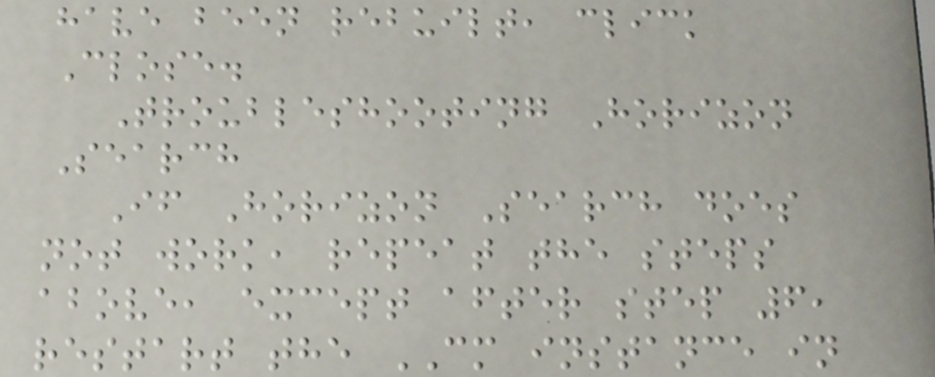have been rebuilt, click
Close.
Troubleshooting Horizon
Search
If Horizon Search does
not work, repeat the steps
above, except after step 6,
restart the CM instance in
